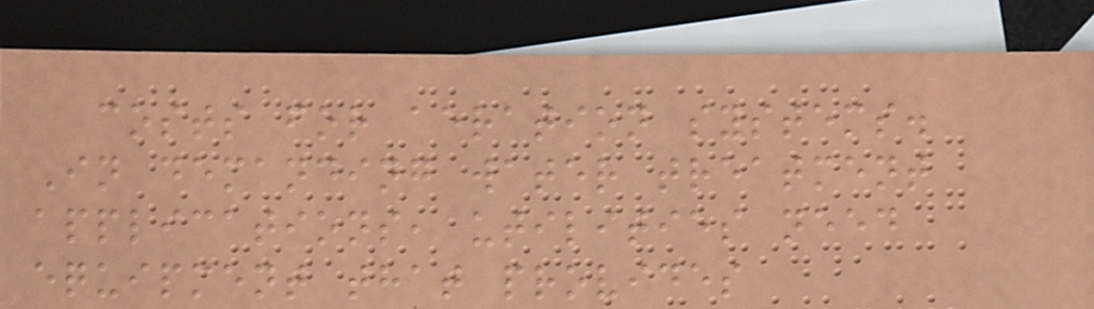costs for aeration systems.
In demanding water treatment
applications, utilities need
equipment that provides
